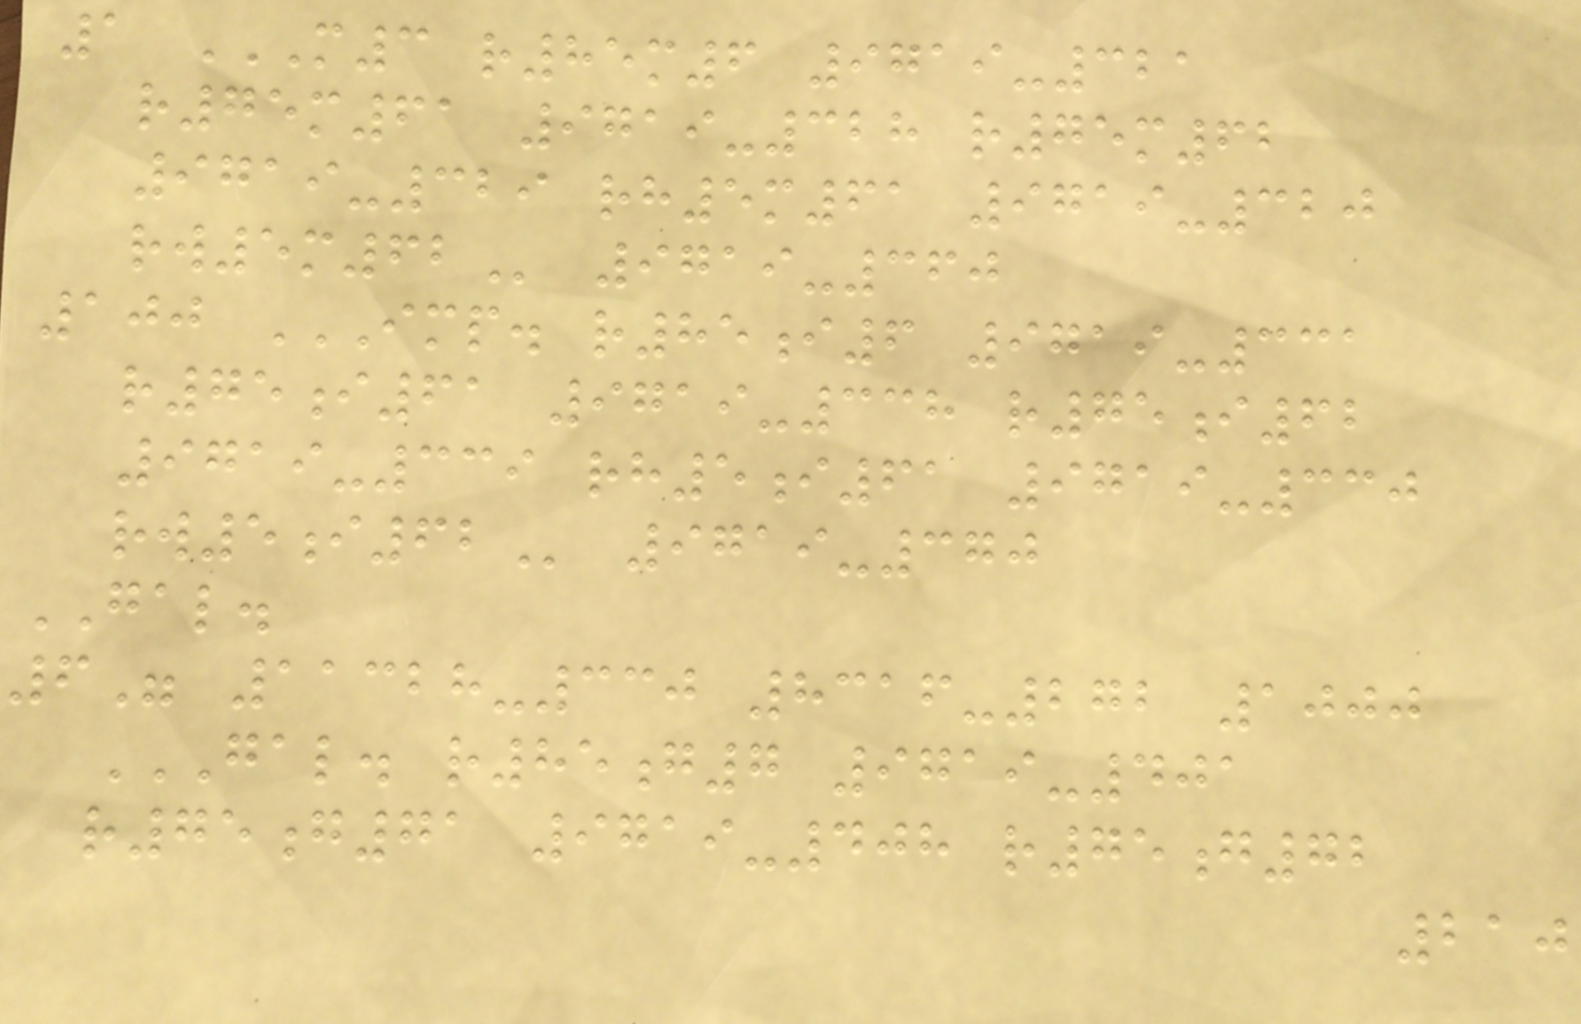1 M3 R85M6 9719-321
R75M61 9719-328 R75M62
9719-329 RH5M61 9719-320
RW5M62 9719-360
100 IMP. R85I6 9719-331
R75I61 9719-338 R75I62
9719-339 RH5I61 9719-330
RW5I62 9719-370
GAL.
6" 11328-330 8316-272 1000
GAL. R85G7 9719-401
R75G71 9719-408 R75G72
210
